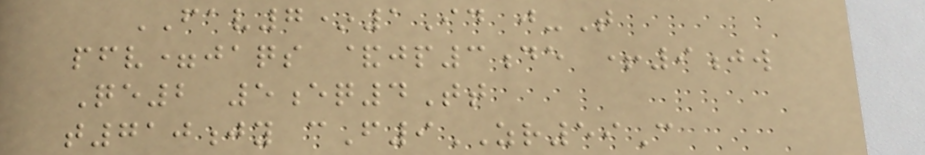FAV7*1Id j-T
pfv=jaqs &jp3de +9jw
Qe2 5eq4Tt
t710jy cF9ZR59C
